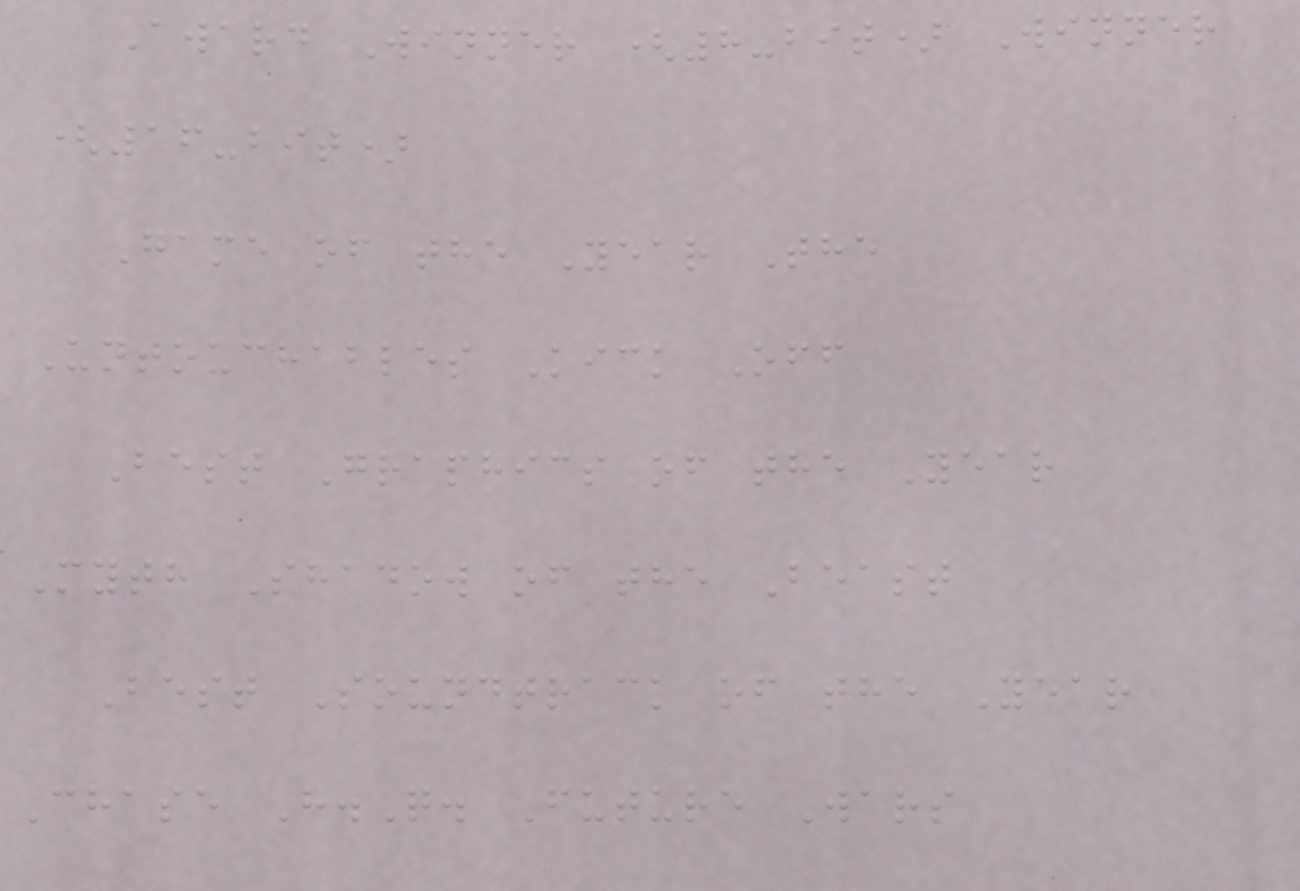Award Winner (8-bit) Winner
(16-bit)
Game of the Year The
Untouchables Kick Off
Best Graphics of the Year
Myth Shadow of the Beast
Best Soundtrack of the Year
Chase H.Q. Future Wars
